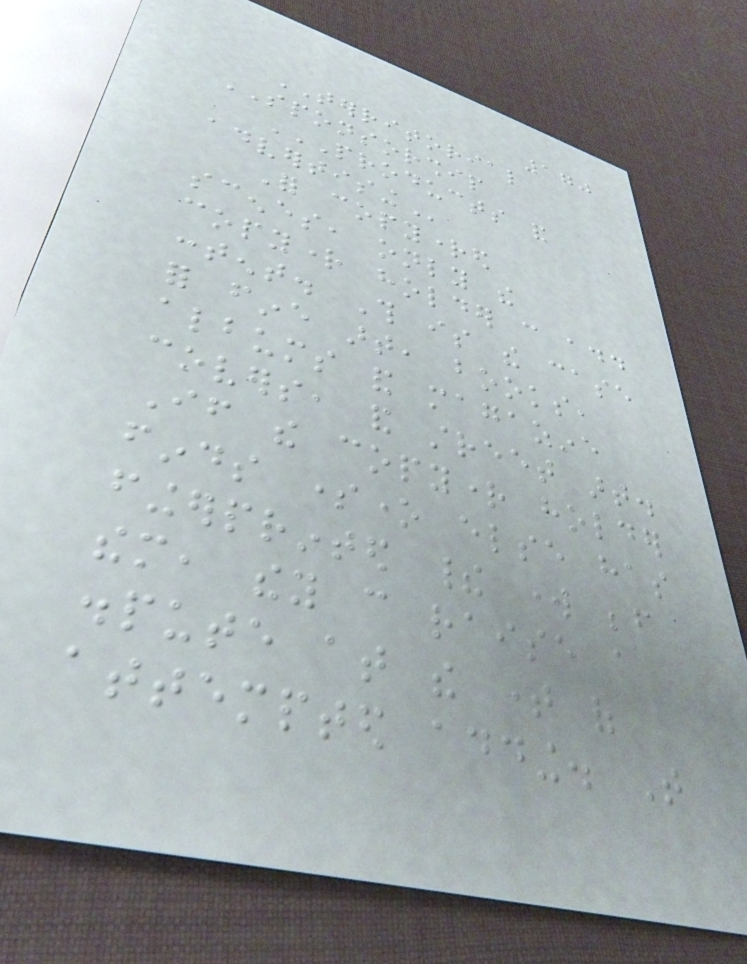170
TERRITORIAL
SPONSORSHIP
PRODUCTS AND
ADVERTISING
For copyrighted
scenes, only the
copyright holder can add
content. This is the case
for fine art, books,
albums and magazine
covers, and street art.
If the copyright holder
finds someone else has
fingerprinted their work before
them, they can raise a
dispute at the time of
attempted adding. That
